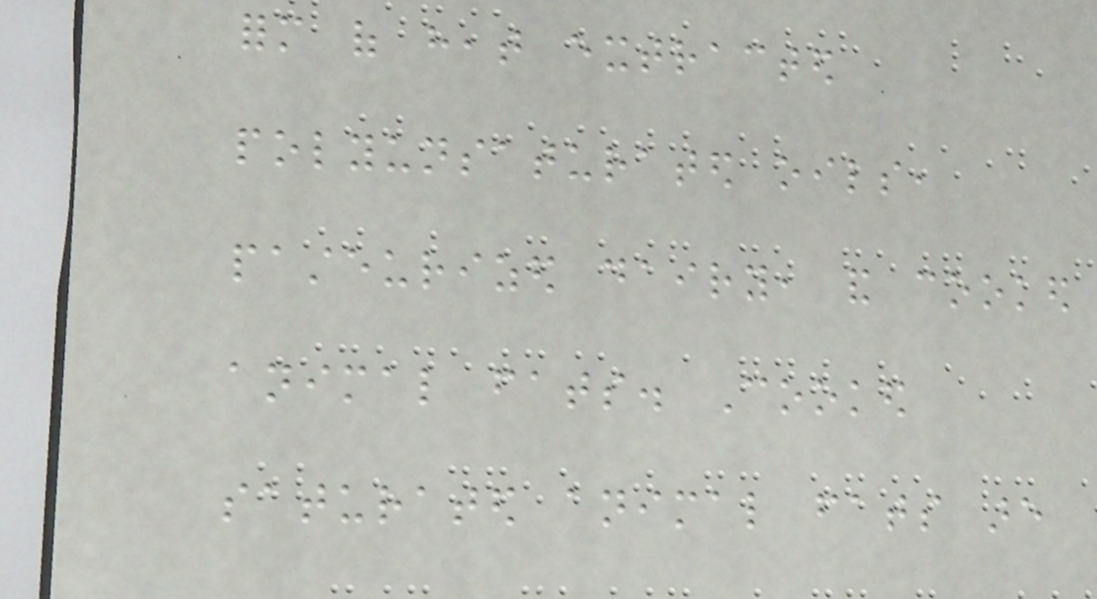form of heat extracted
polyunsaturated oils,
pasteurized dairy, and cooked
animal fats. Cooked
saturated animal fats are
